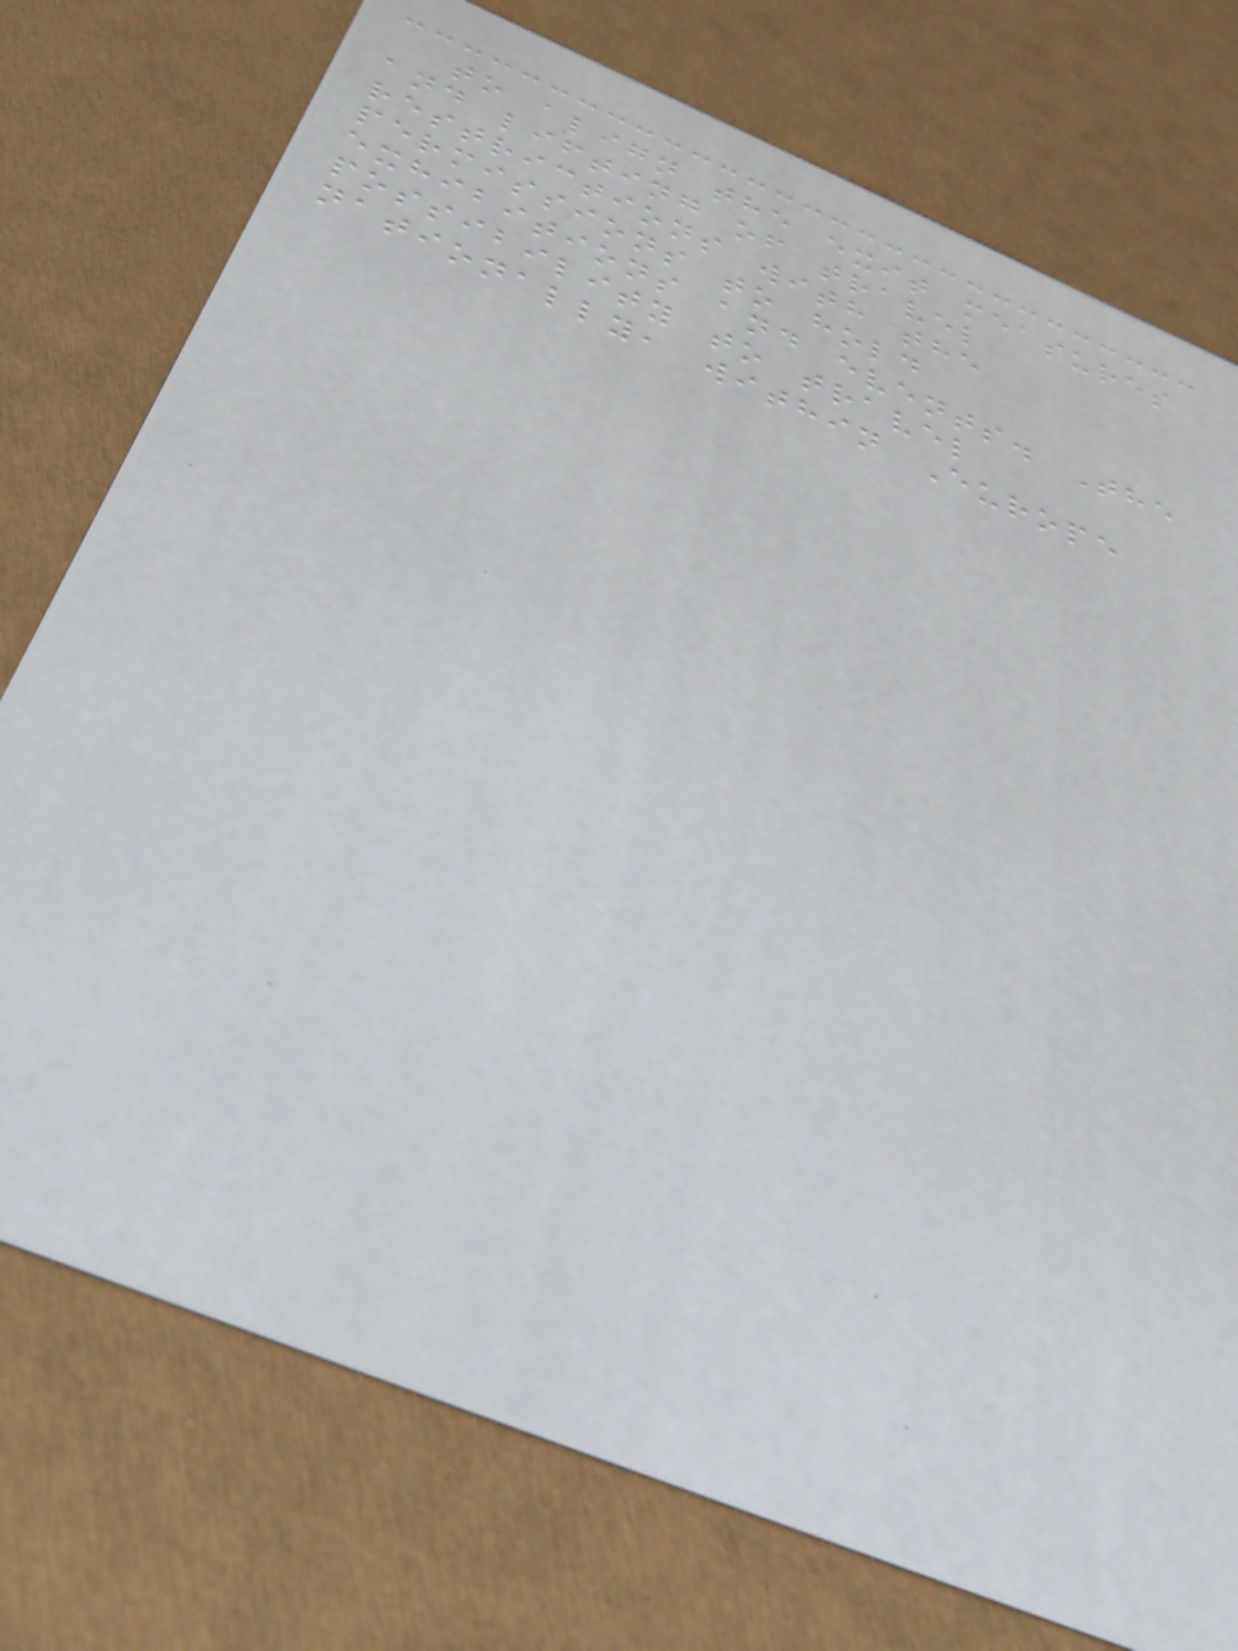to align the exit measures
and lifting of travel
restrictions with the
permissions to hold
exhibitions and events. The
possibility to travel
nationally, within Europe
